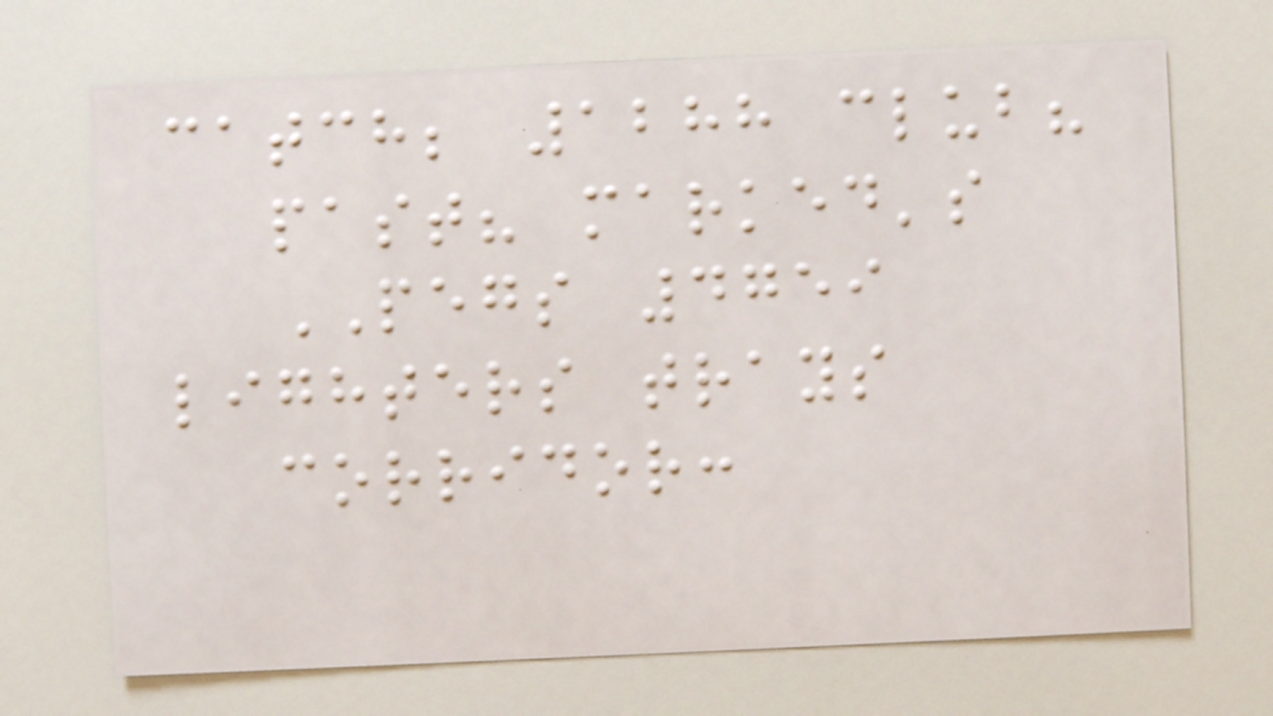catch; 1288 club?
past? marked's
PEGS 4759
lighters trays
corridor:
